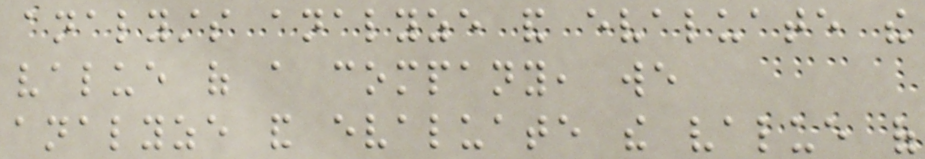analysts analyze and evaluate the
value of a company, we
analyze and evaluate the value of
